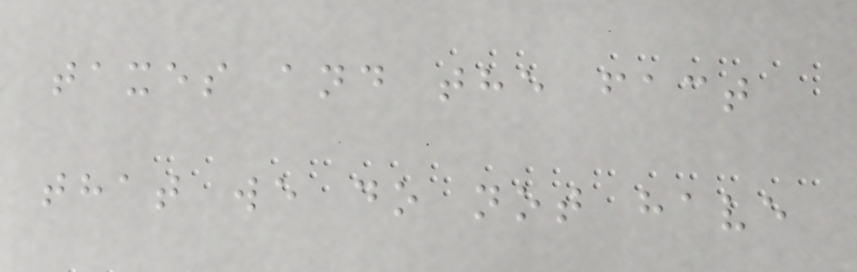taxes and the fact
that we do not have
